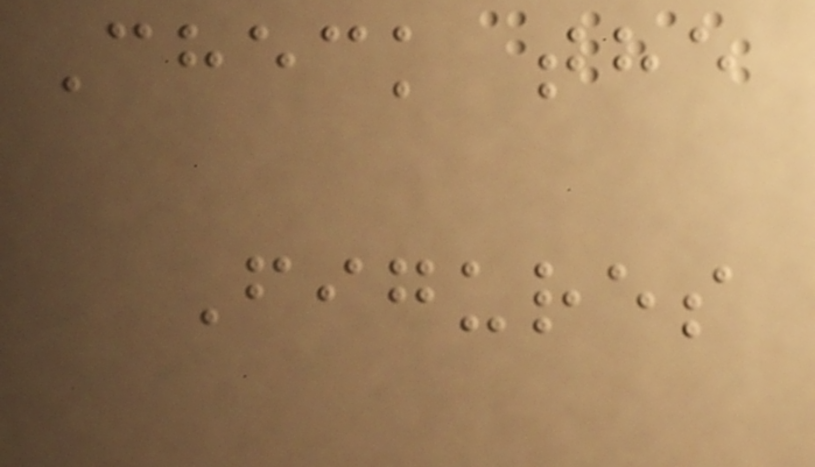Check the
Figures
